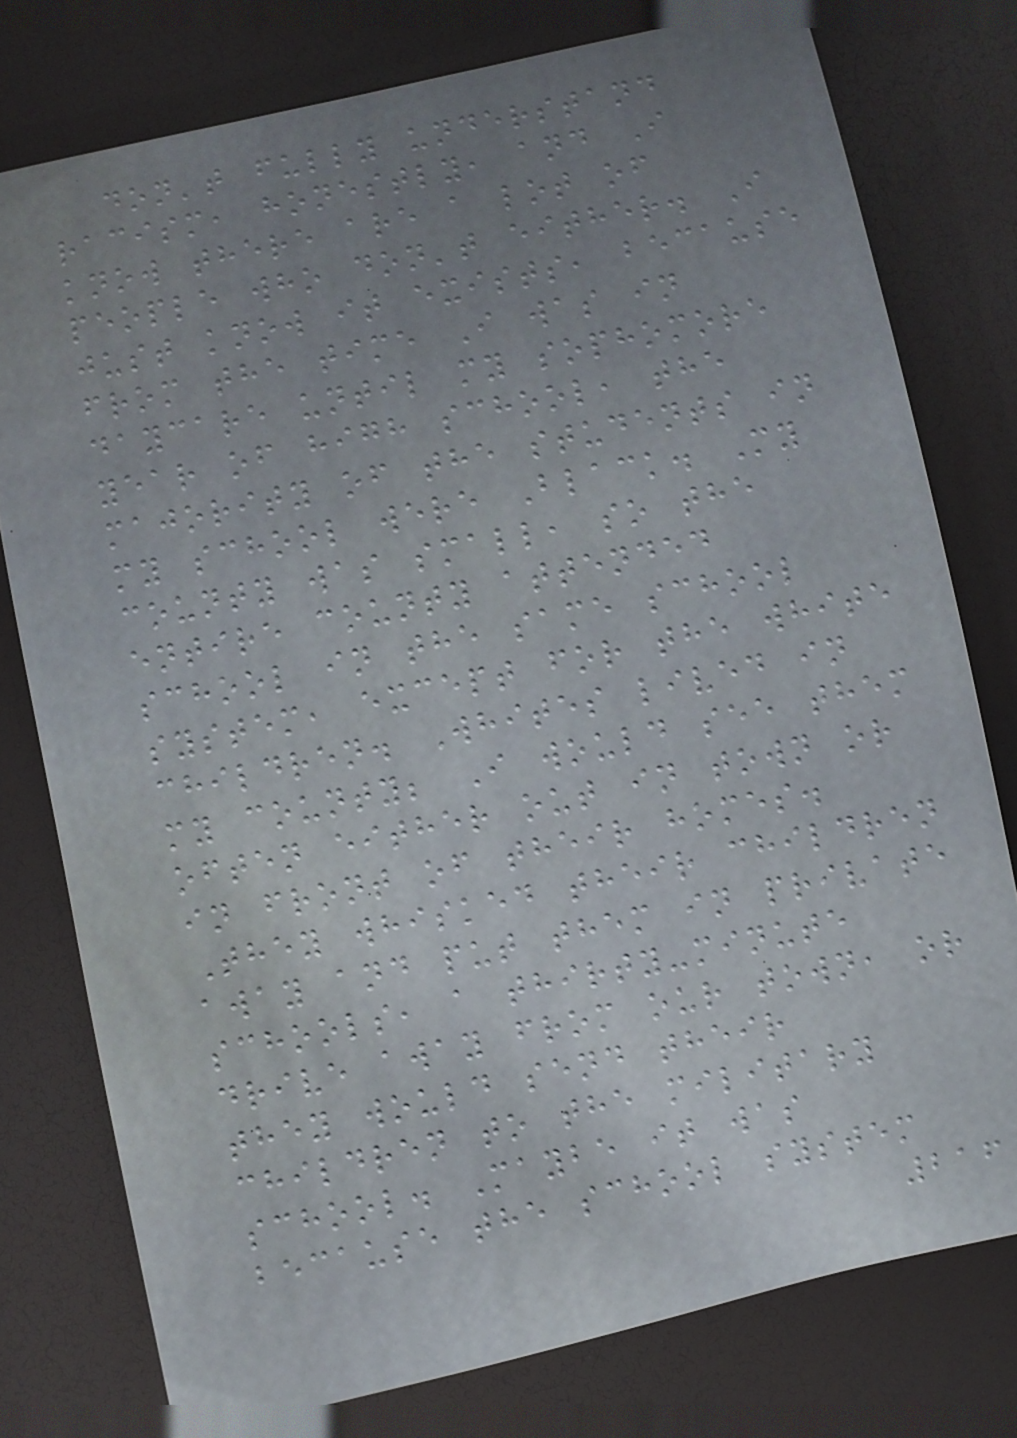don't fully understand
racism, honestly, and I
know there are a lot of
people who don't either. I
just know it exists, because
from the time I was in
daycare until my sophomore
year of high school, the
majority of the students in
my school were Black. My
county was small, so the
entire county attended
school in the same school
system, except for the white
children. Whites lived in
my county; I would see them
often either out in town or
in front of their homes.
They whisked their children
away and put them in private
schools, a thirty-minute
drive away from our town, or
they would send their
children to the military
school. Maybe it was
because the school system
216
